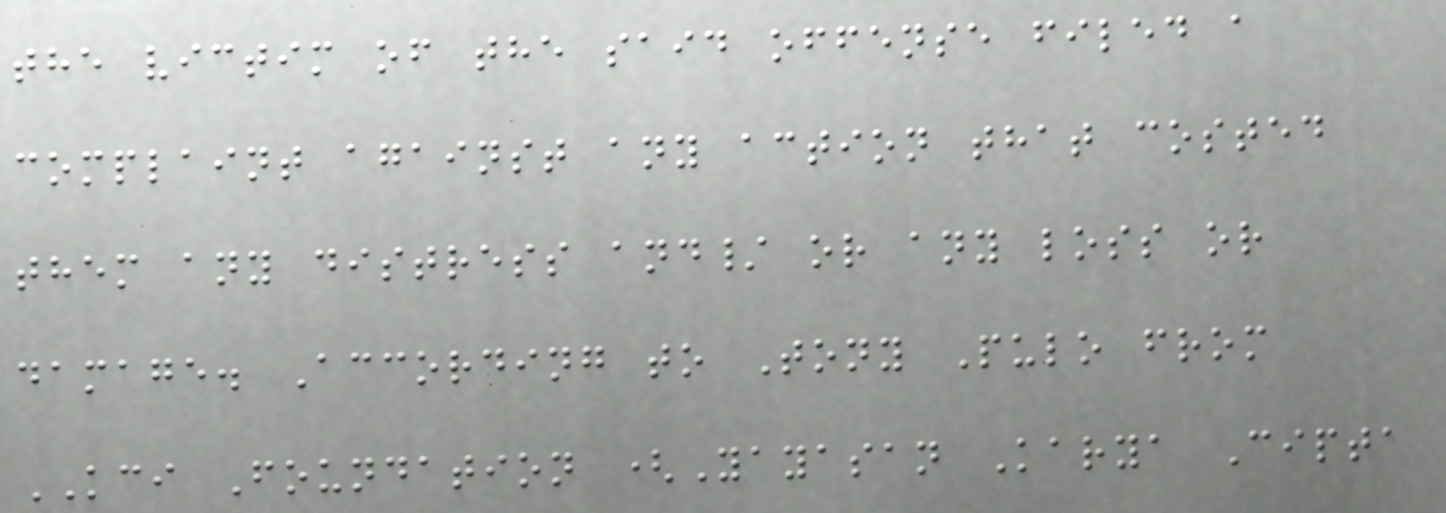the victim of the said offense filed a
complaint against any action that costed
them any distress and/ or any loss or
damage. According to Tony Pulo from
KCI Foundation (Yayasan Karya Cipta
